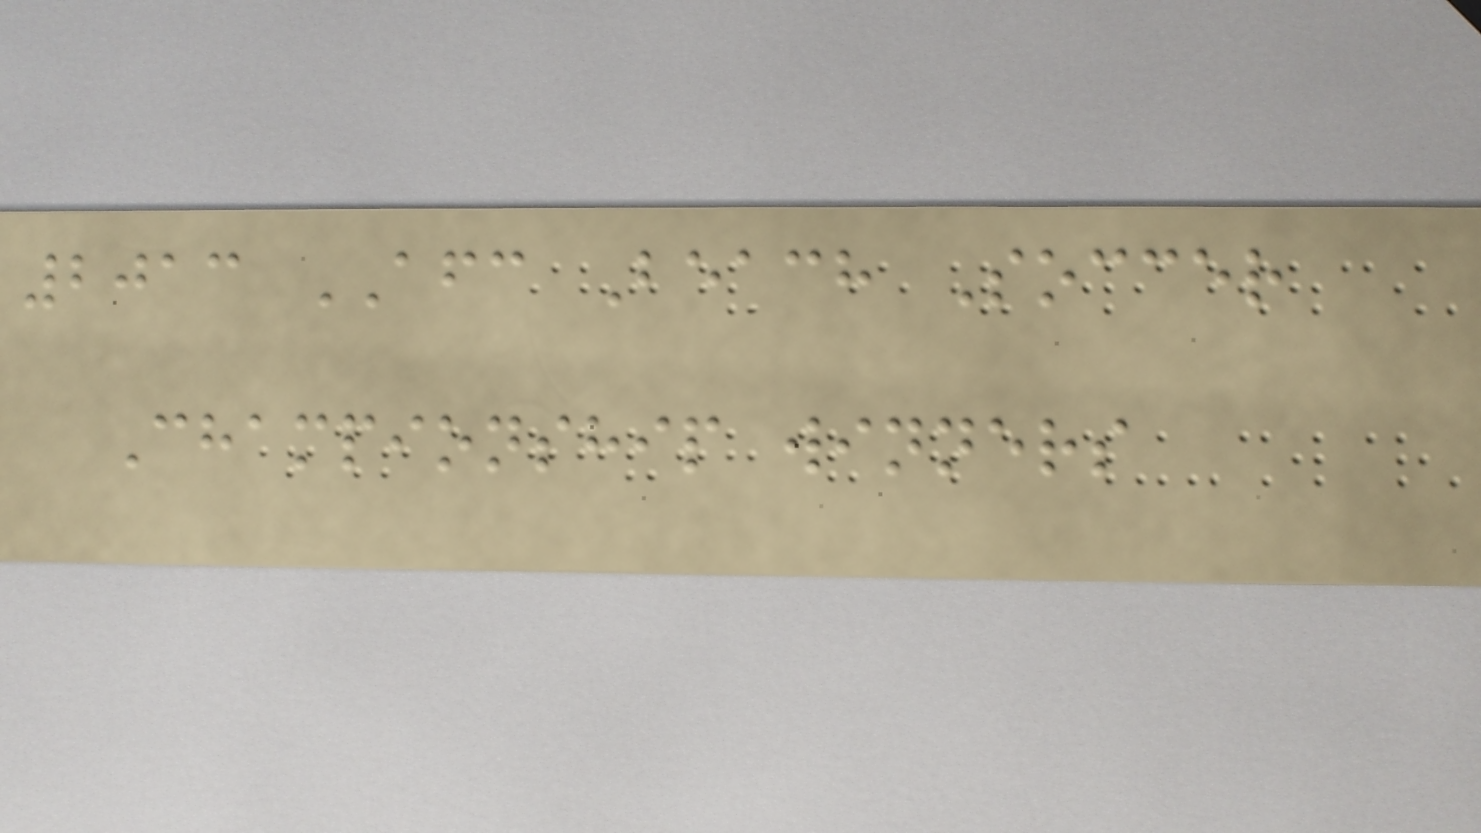2013 AFC Beach Soccer
Championship winners
